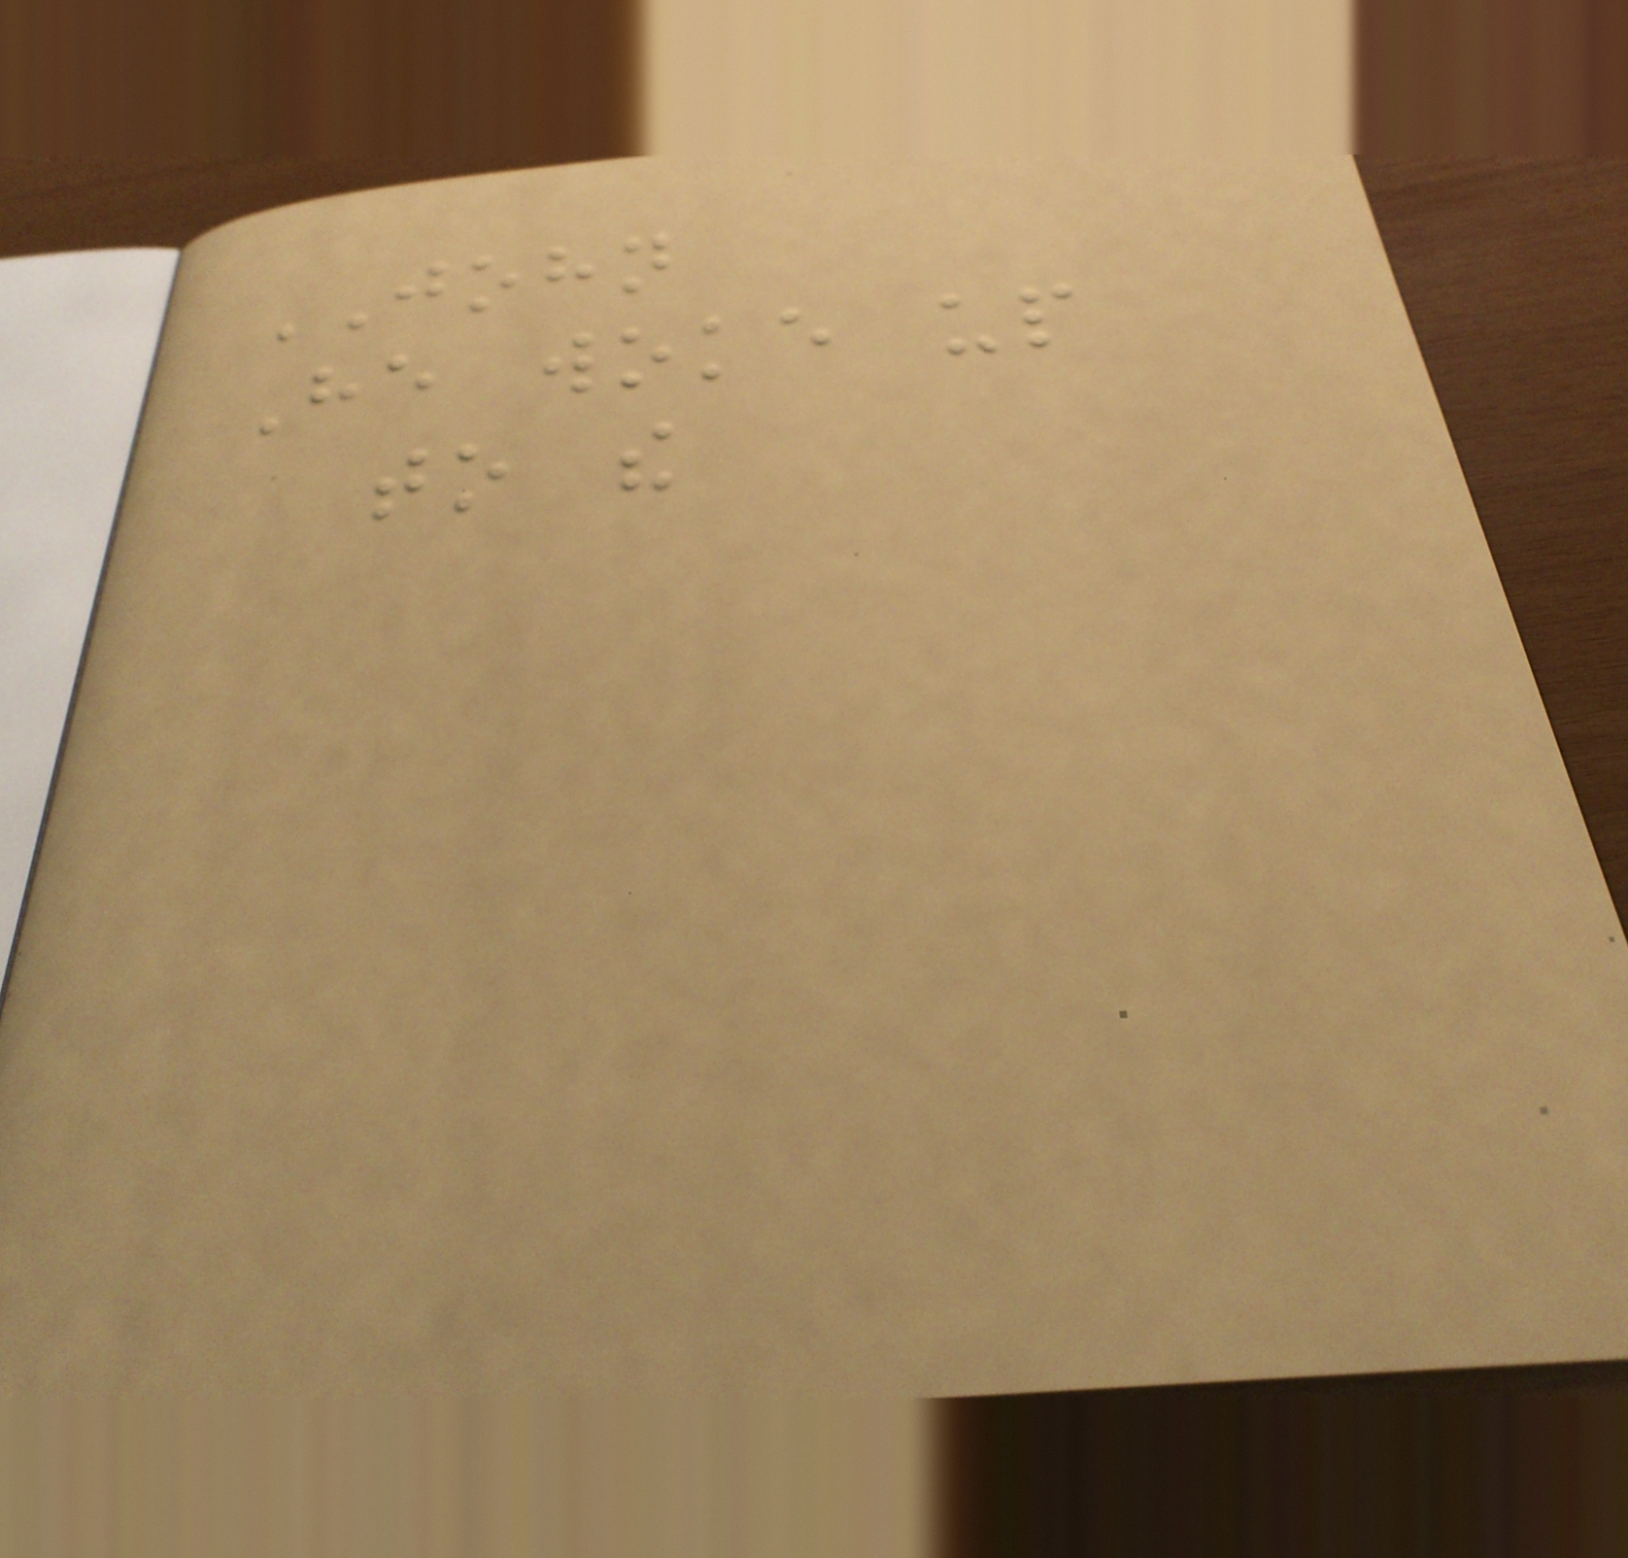JOHN
He woke up
to the
